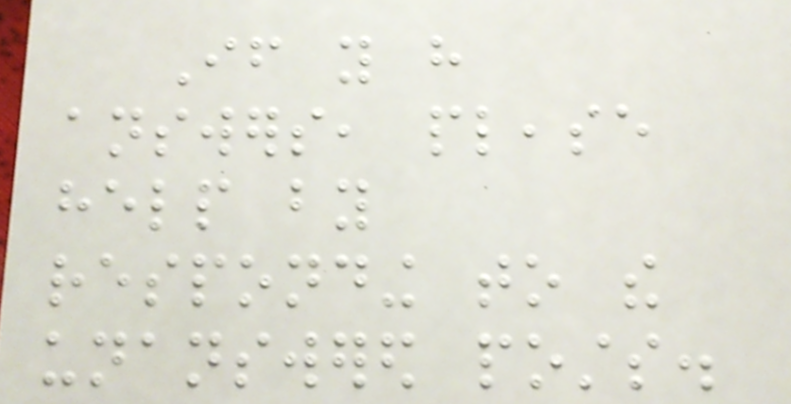If you have
answers, please
help by
responding to the
unanswered posts.
